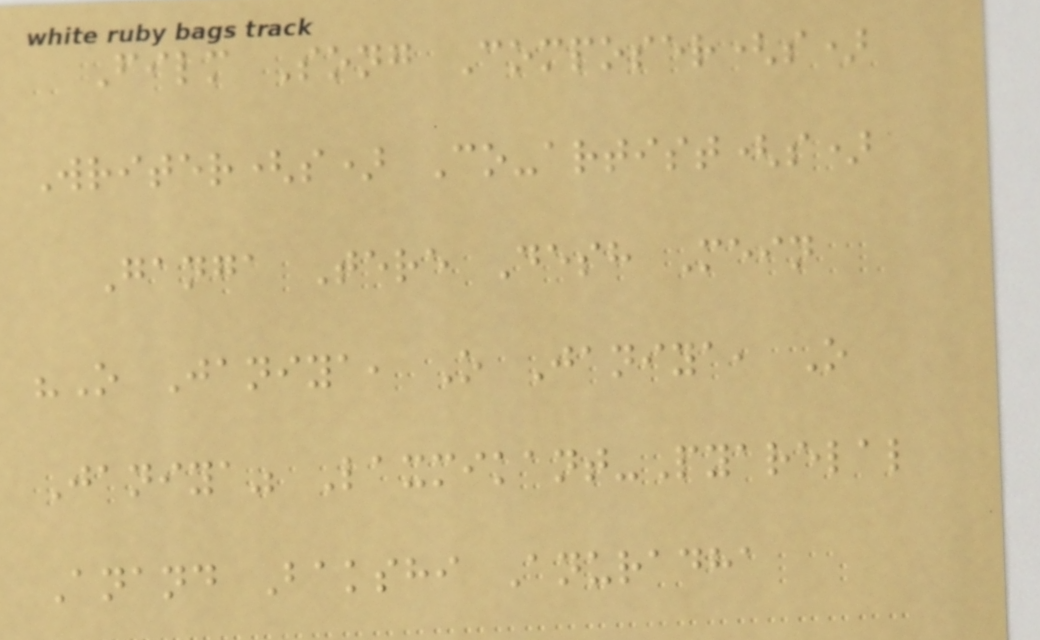Film Song Composer(s)
Writer(s) Co-artist(s)
Ganga Tere Desh Mein
"O Janiya, O Janiya, O
Janiya" Laxmikant-Pyarelal
Anand Bakshi Anuradha
